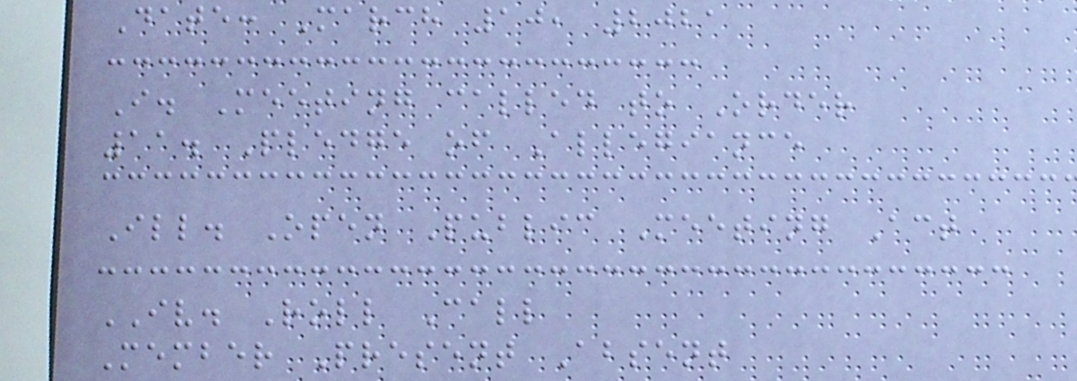Date: March 10, 2021
I. Meeting called to Order
11. Pledge of Allegiance
Ill. Open Public Meeting Act
IV. Roll Call
Member Present Absent
